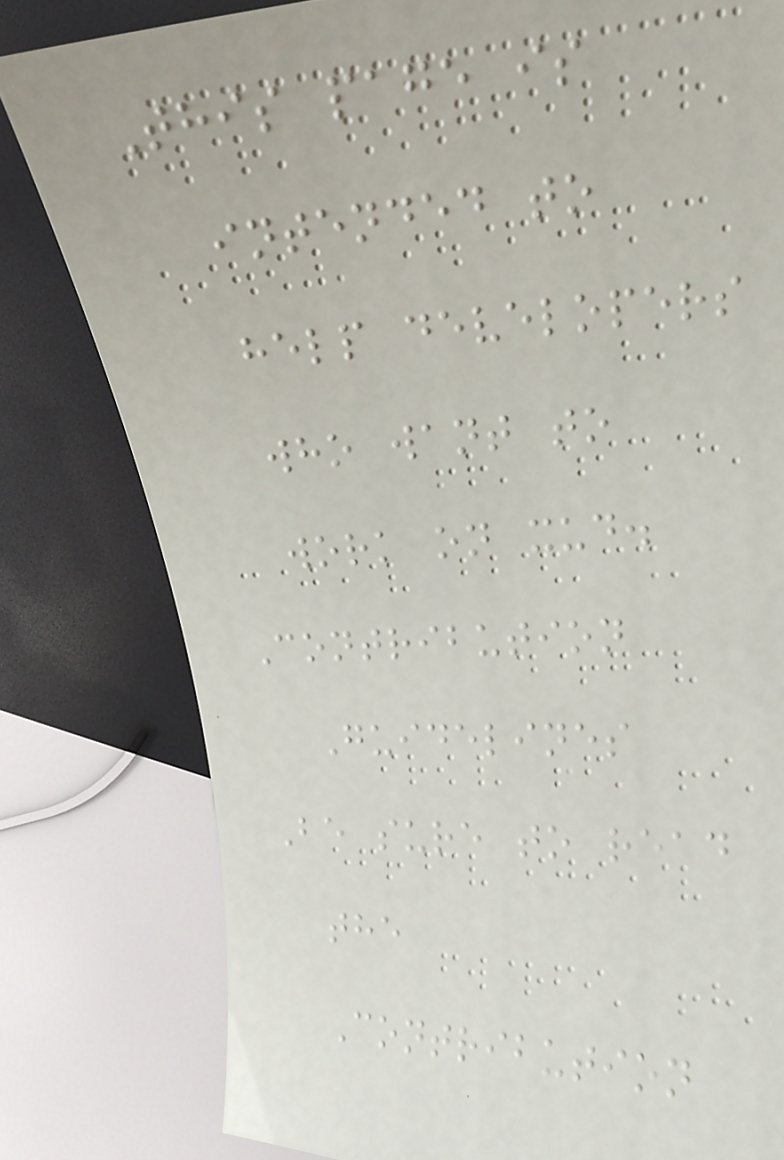This page is
intended to
help developers
who want to
work on xud.
Contribution
Guidelines
Be sure to read
the
Contribution
